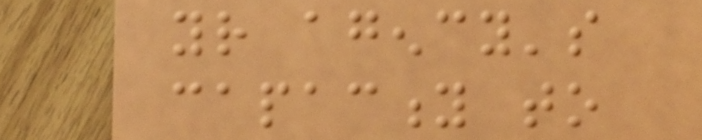your agency's
capacity to
